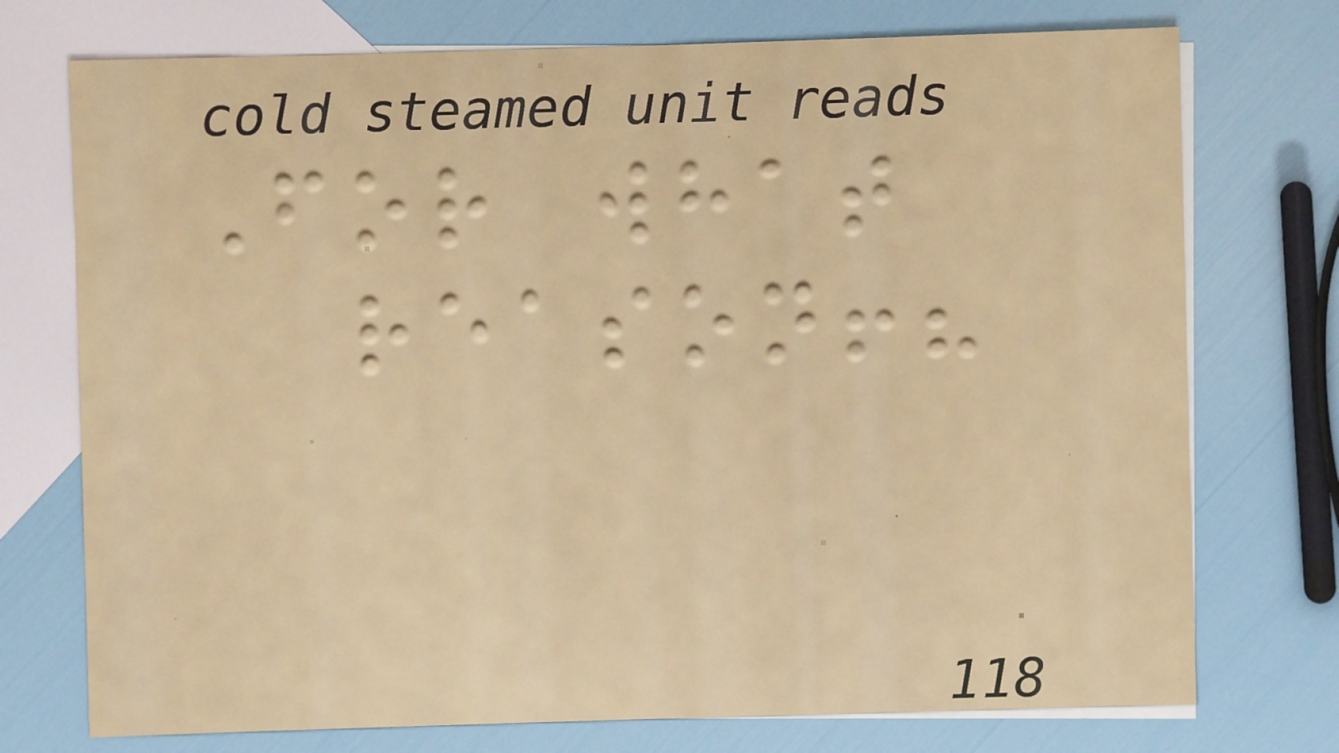For what
reason!?
